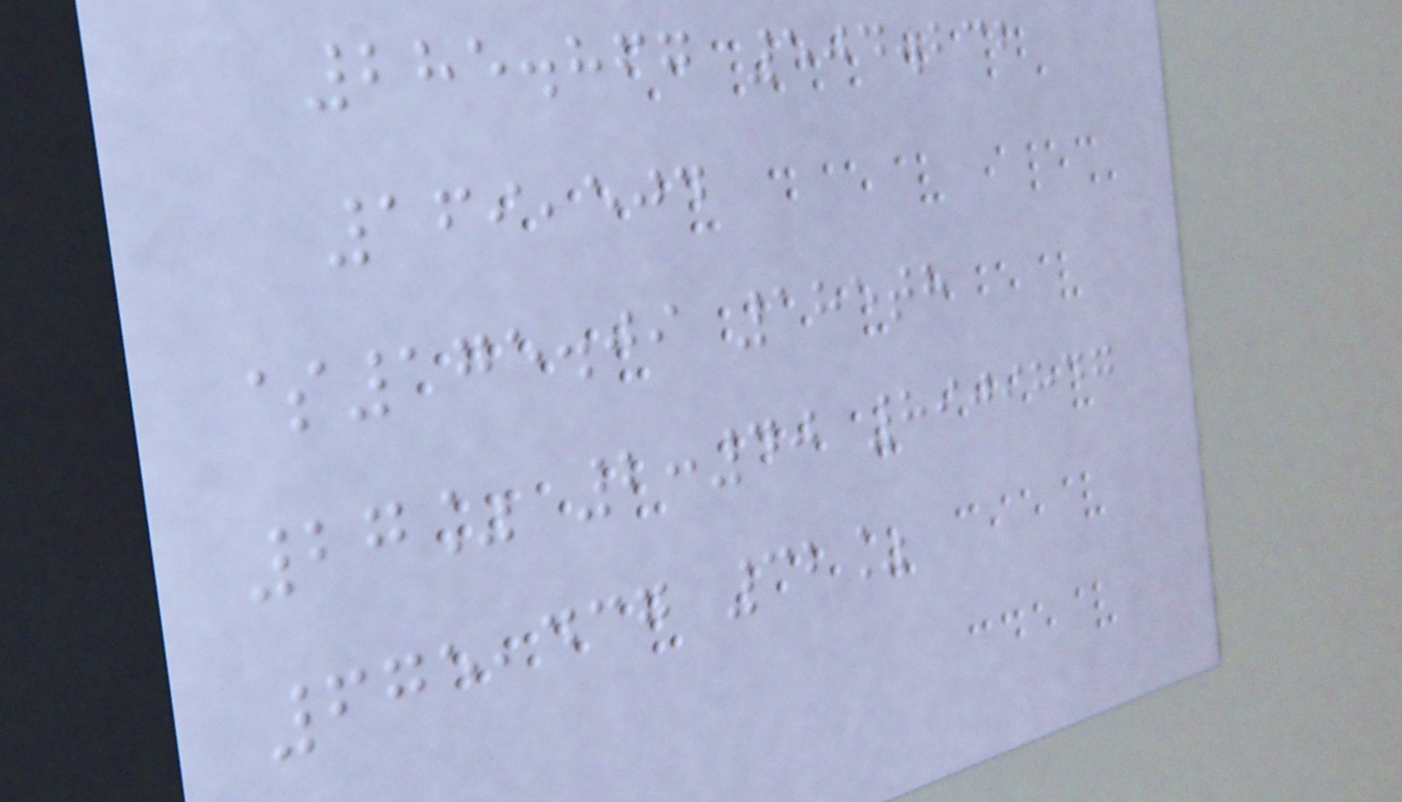285.867 504.232
169,504
$175.09 185th
27% 2:40 8909847
675,437 32%
